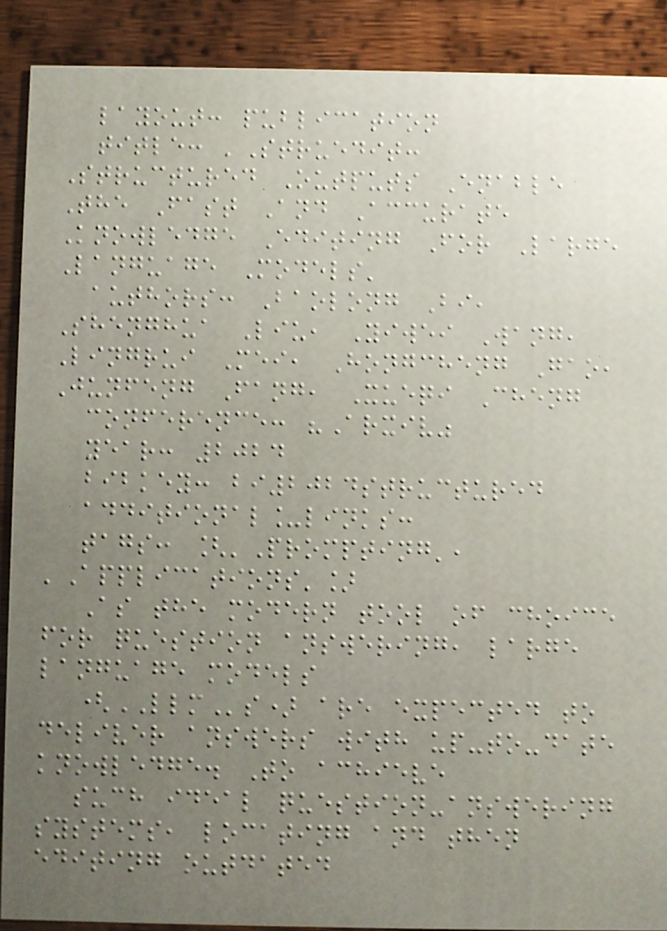layout: publication
title: 'Struedit:
Structured Outputs Enable
The Fast And Accurate
Knowledge Editing For Large
Language Models'
authors: Baolong Bi,
Shenghua Liu, Yiwei Wang,
Lingrui Mei, Hongcheng Gao,
Junfeng Fang, Xueqi Cheng
conference: "Arxiv"
year: 2024
bibkey: bi2024structured
additional_links:
tags: ['Prompting',
'Applications']
As the modern tool of choice
for question answering, large
language models
(LLMs) are expected to
deliver answers with up-to-date
knowledge. To achieve
such ideal question-answering
systems, locating and then
editing outdated
